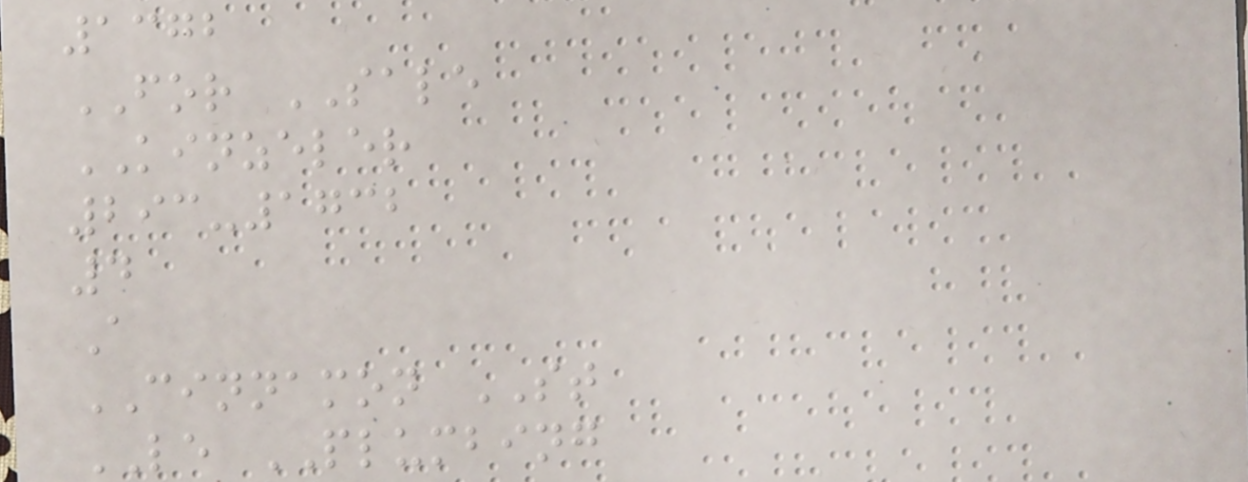1372
FOR SALE
KINZELER
293-1732
4
A
CINNAMON ST
LE PLUMBING
